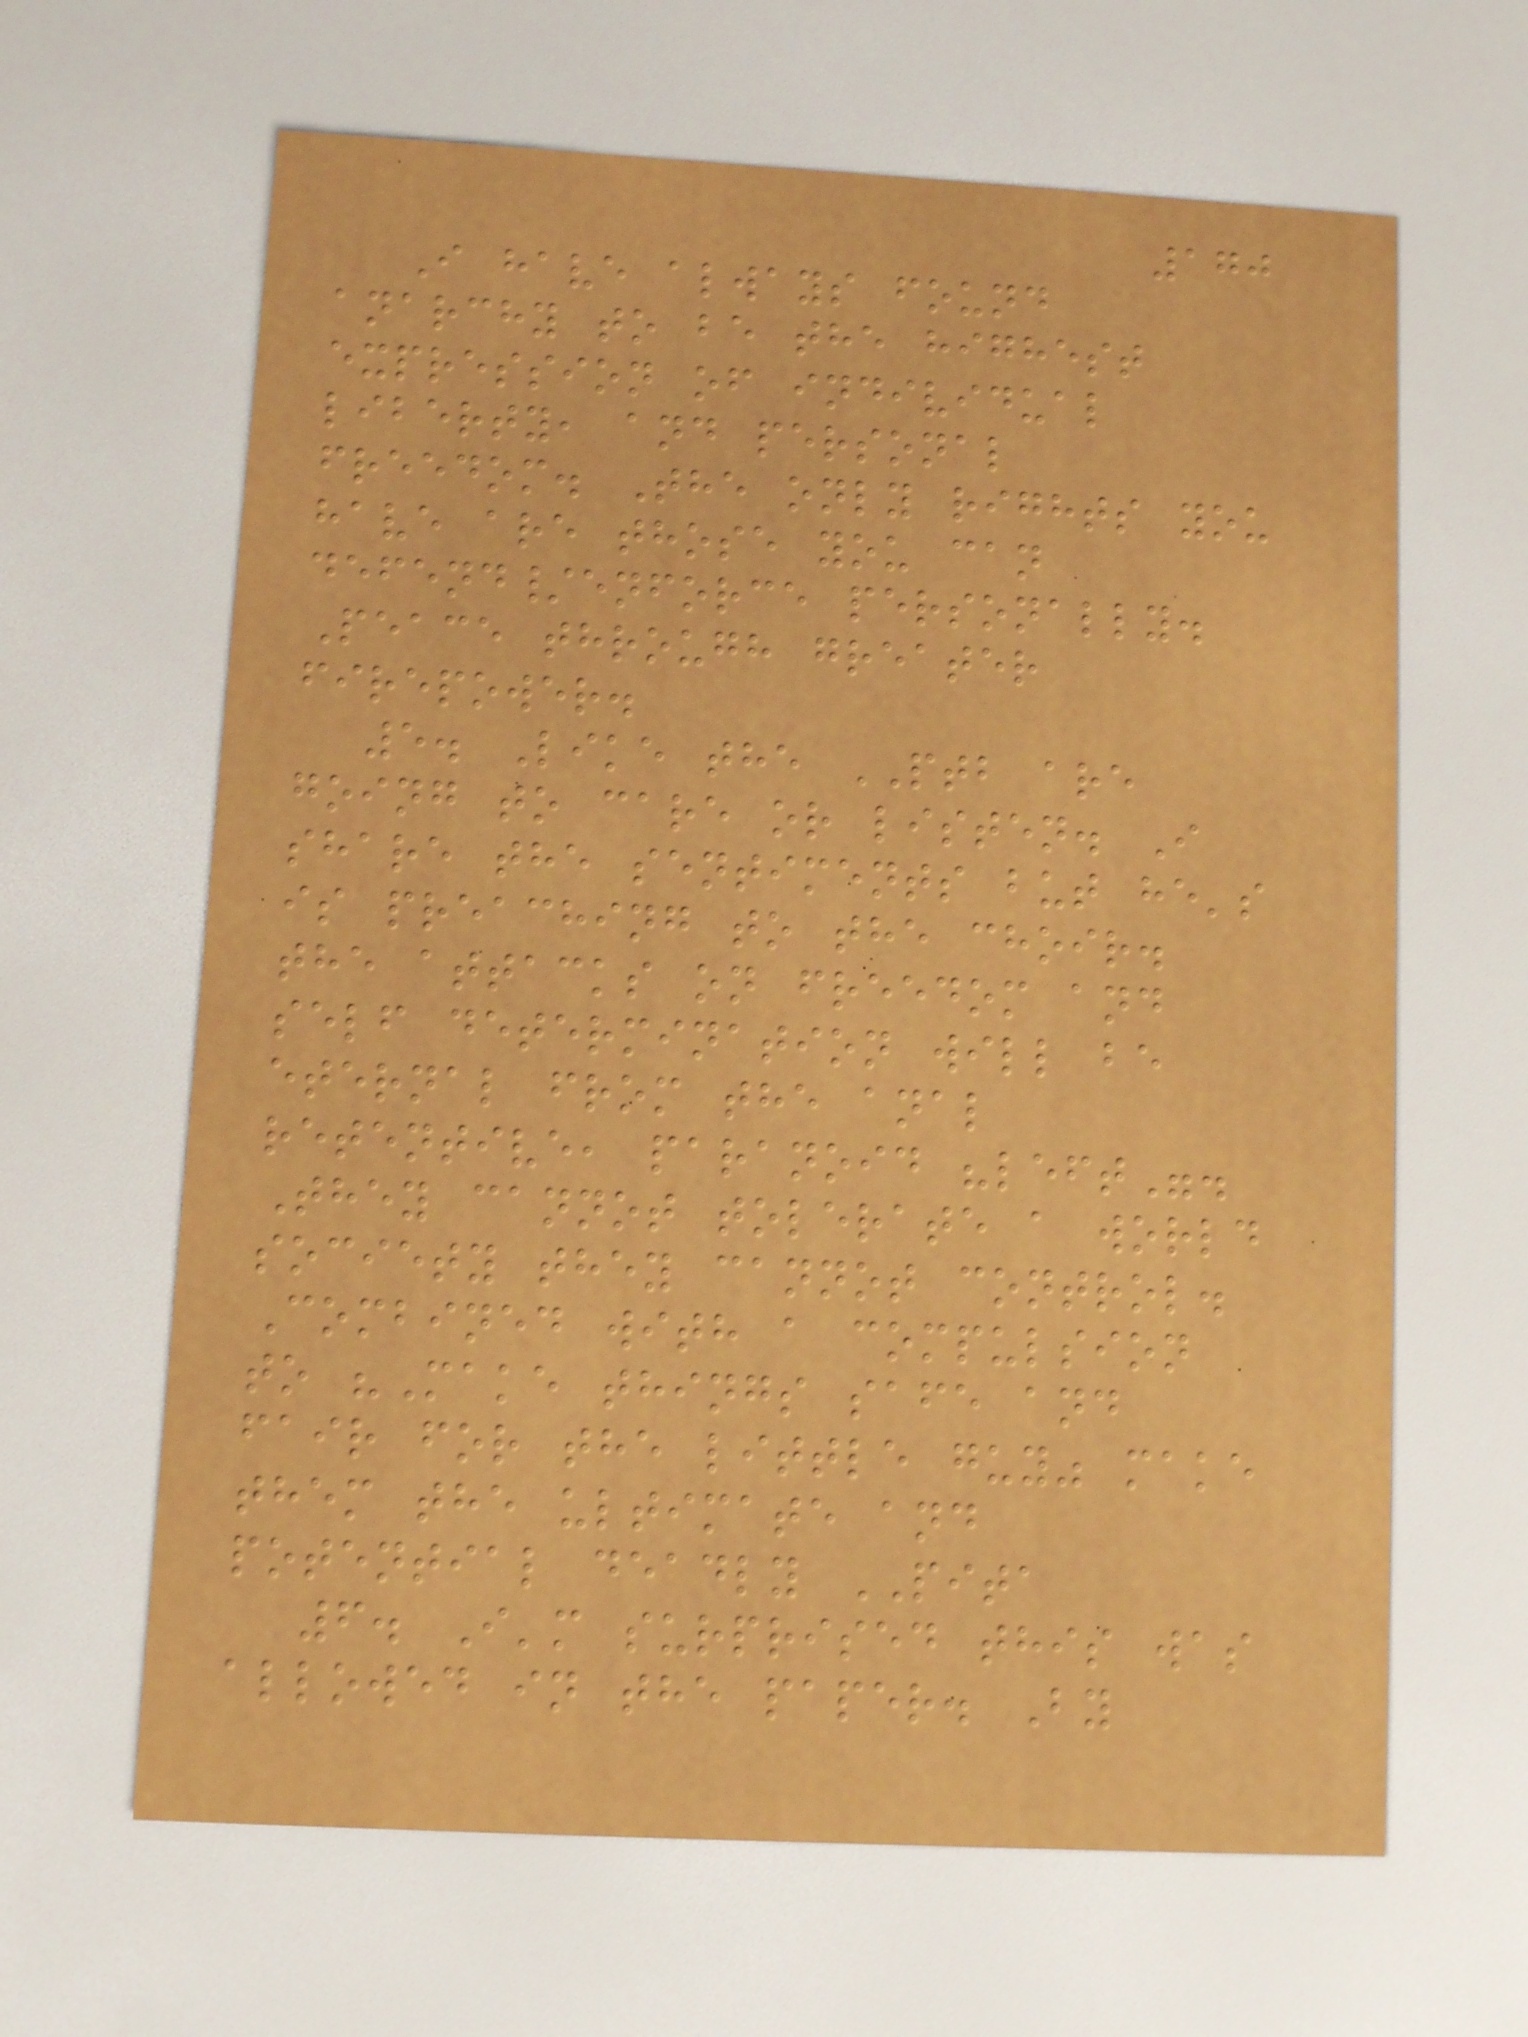170
I have always found
anarchy to be the highest
expression of individual
liberty, and personal
freedom. The only rights you
have are those you can
defend/enforce personally.
Peace through greater
firepower.
5. Like the PTB are
going to care or listen. I
share the sentiments but he's
is preaching to the choir.
the attacks on freedom and
self determination will be
eternal from the anal
retentive, paranoid "left".
They cannot tolerate a world
society they cannot control.
Combined with a compulsion
to "Make things safe and
fair for the little guy" make
them the ultimate and
potential deadly PITA
6. I'm surprised this was
allowed in the paper. By
